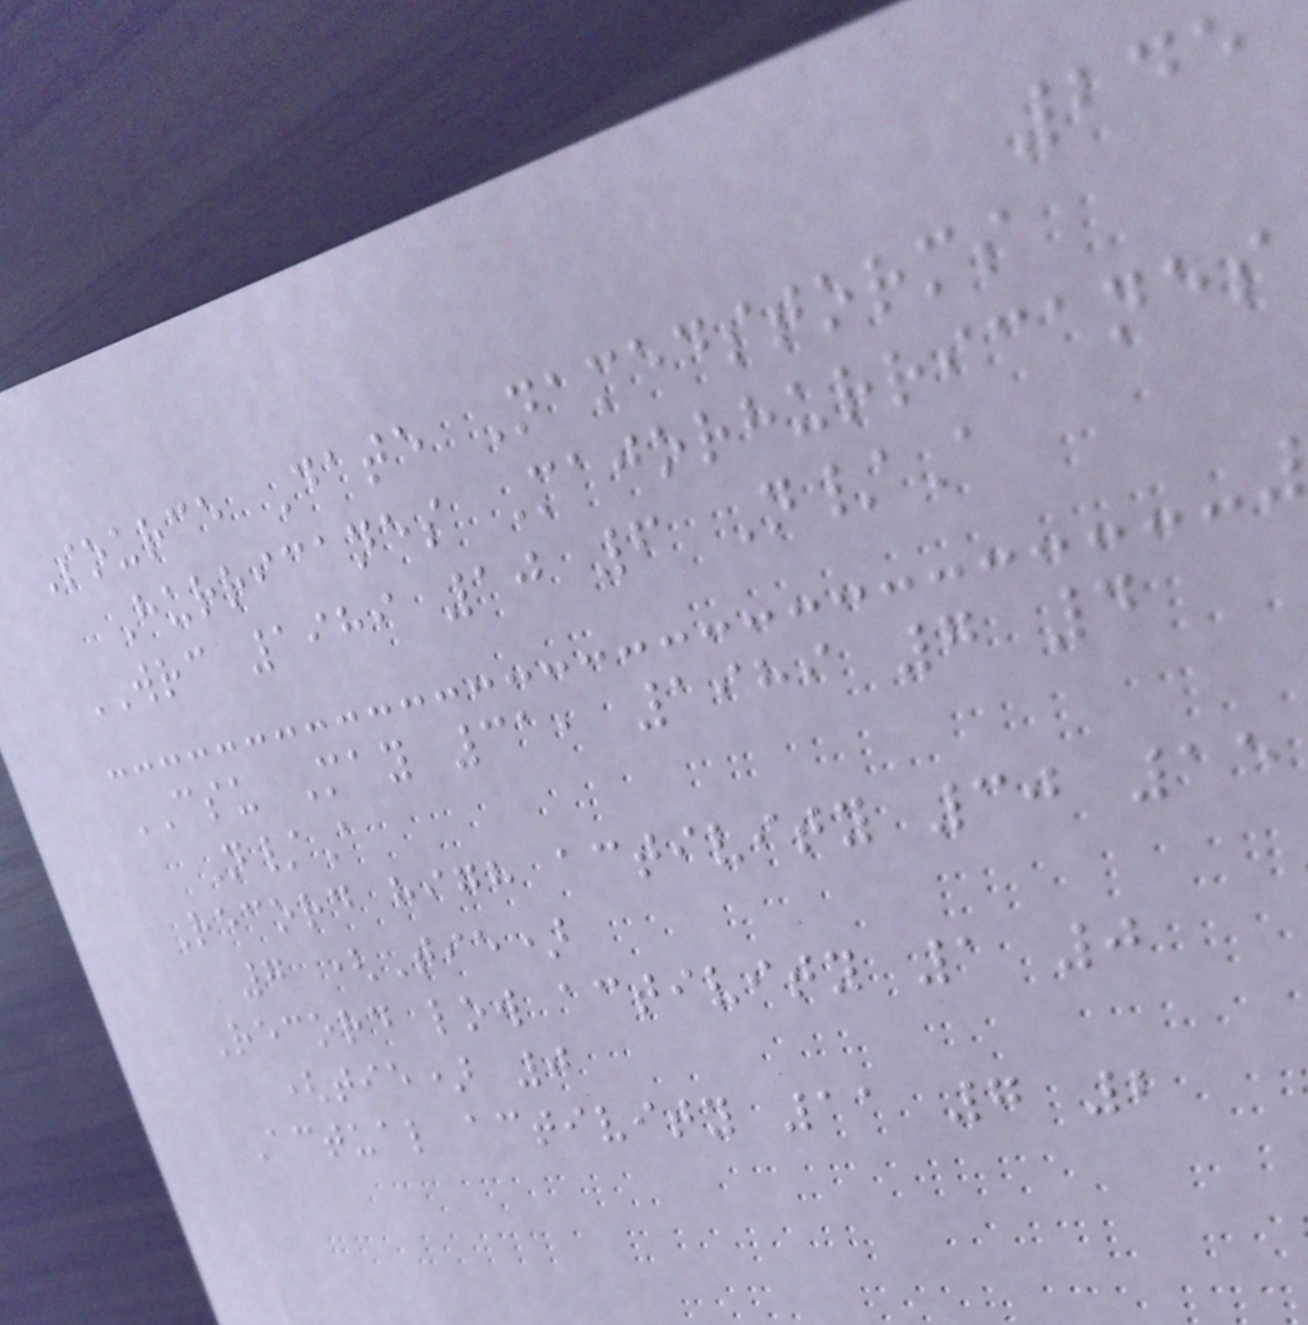245
Source Date Namedstorms
Hurricanes Majorhurricanes
WRC 1989 10 6 N/A
CSU May 31, 1989 7 4
N/A
Record high activity 30 15
7 (Tie)
Record low activity 1 0
(tie) 0
Actual activity 11 7 2
